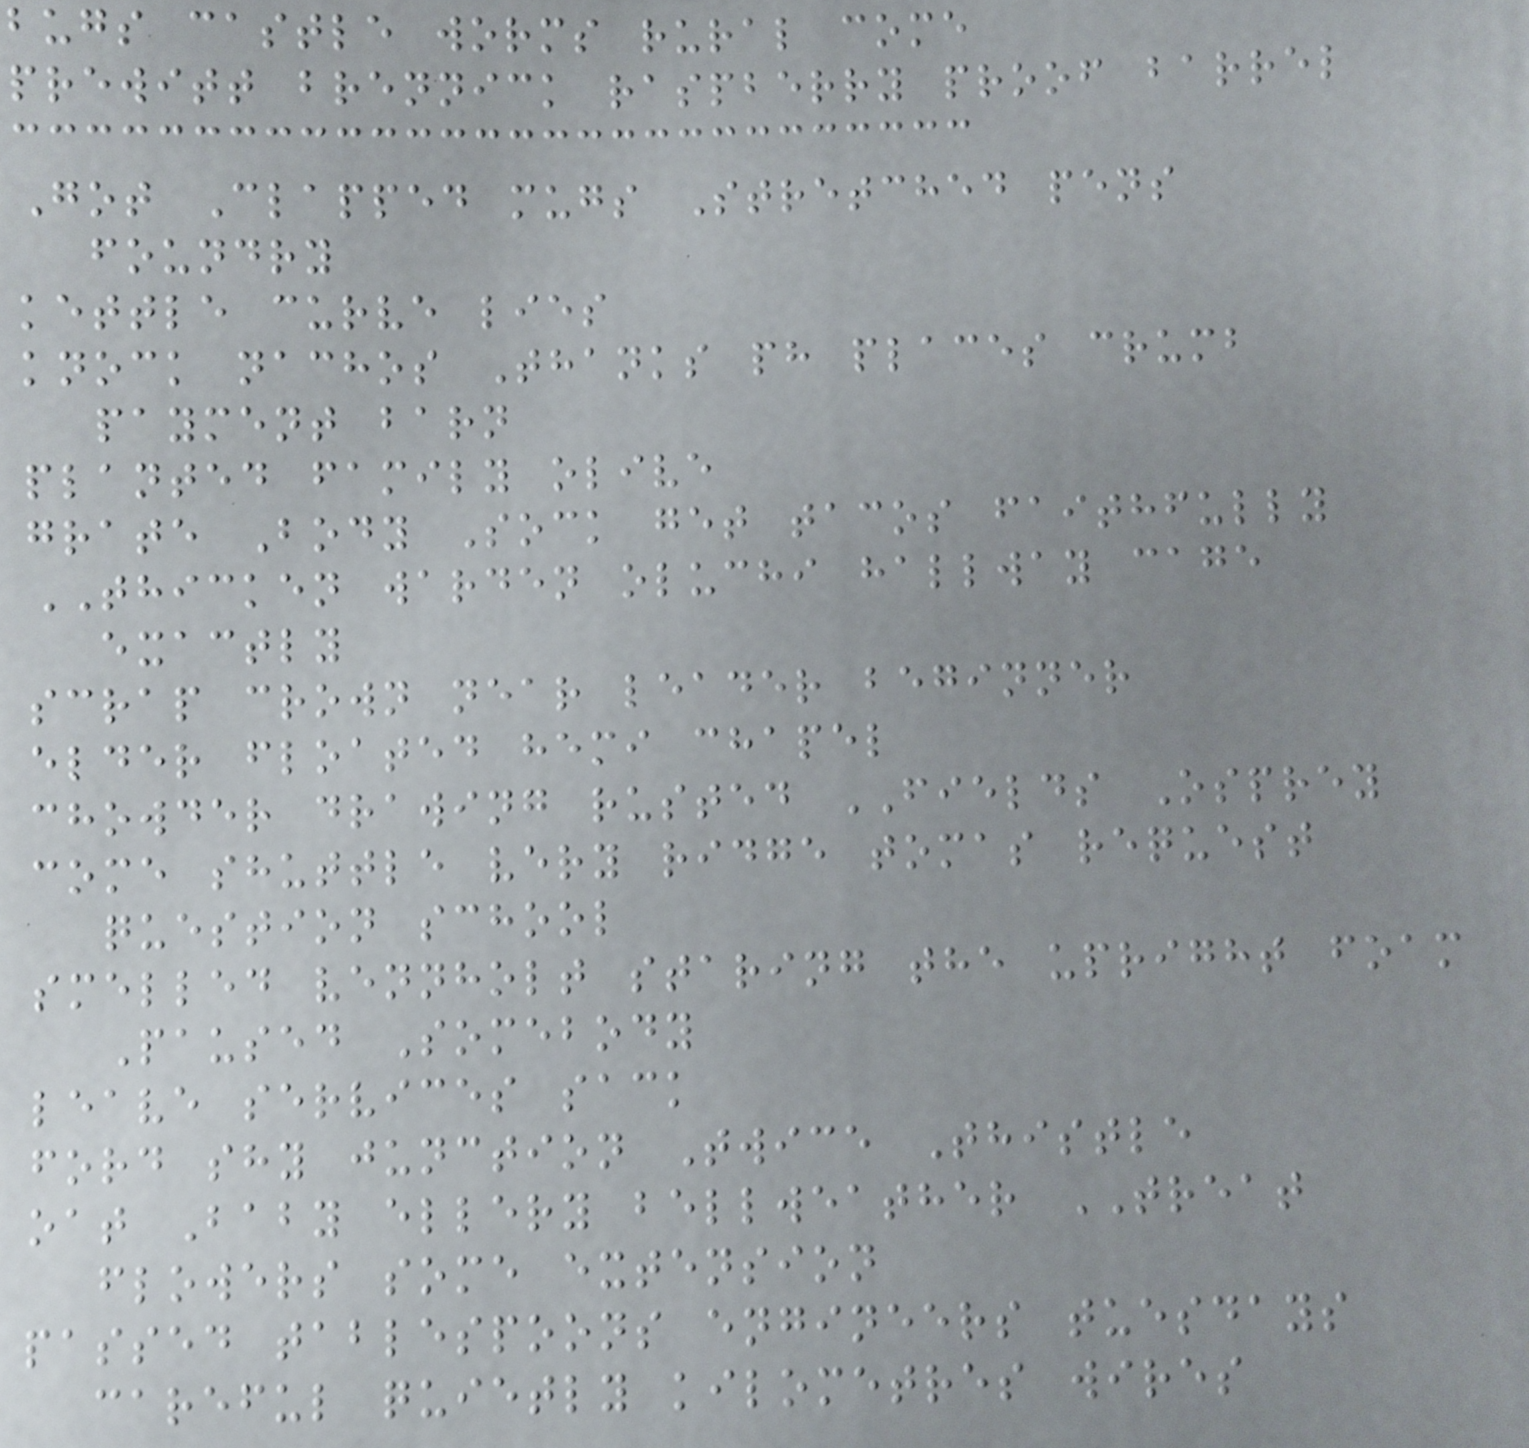bugs castle worms rural come
prewitt brennick raspberry proof barrel
Got Clapped mugs Stretched pens
foundry
kettle curve lies
knock nachos Thanks ph places crumb
payment barn
planted family olive
grate Body Sock get tacos faithfully
THICKEN warden oluchi hallway cage
exactly
scrap crown near leader beginner
elder floated hemi chapel
chowder drawing rusted FIELDS Osprey
come shuttle very ridge tomas request
question school
smelled vennholt staring the upright foam
Paused Somebody
leave services sack
ford shy junction Twice Thistle
oat Baby ellery bellweather TREAT
flowers some extension
passed tablespoons engineers tuesdays
careful quietly kilometres wires
